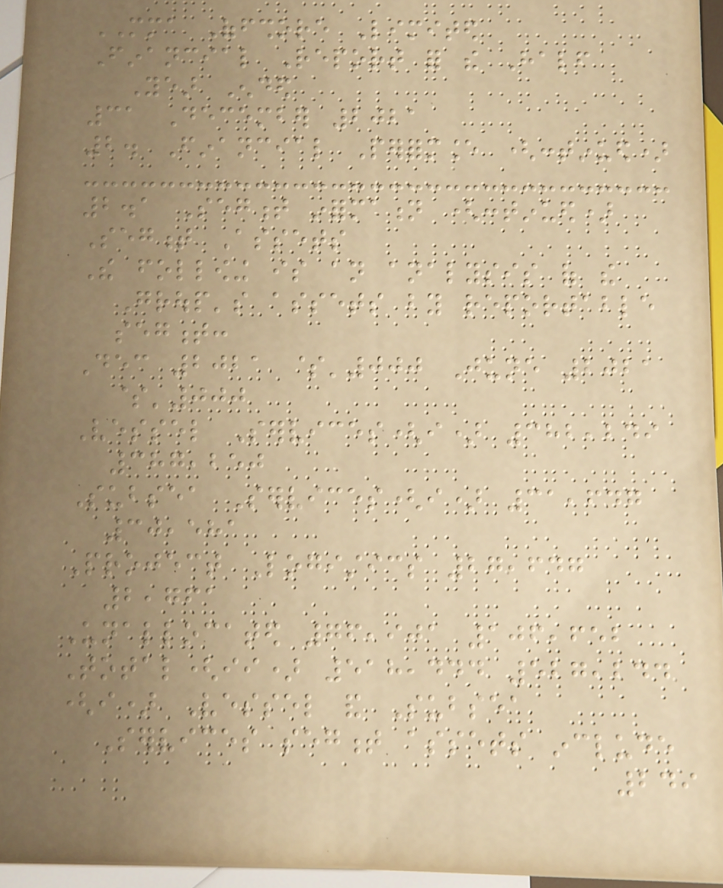MMA Offshore Limited
Financial Report for the Half
Year Ended
31 December 2021
2. Financial Performance (continued)
2.1 Segment information (continued)
Segment Assets
The following is an analysis of the
Group's assets by reportable
segment:
Dec 2021 $'000 June 2021
$'000
Vessel Services(i) 382,249
387,250
Subsea Services(i) 31,647
30,581
Project Logistics 27,647
2,761
Unallocated 76,901 106,652
Total(ii) 518,444 527,244
(i) Vessel and Subsea
Services segment assets include
249
